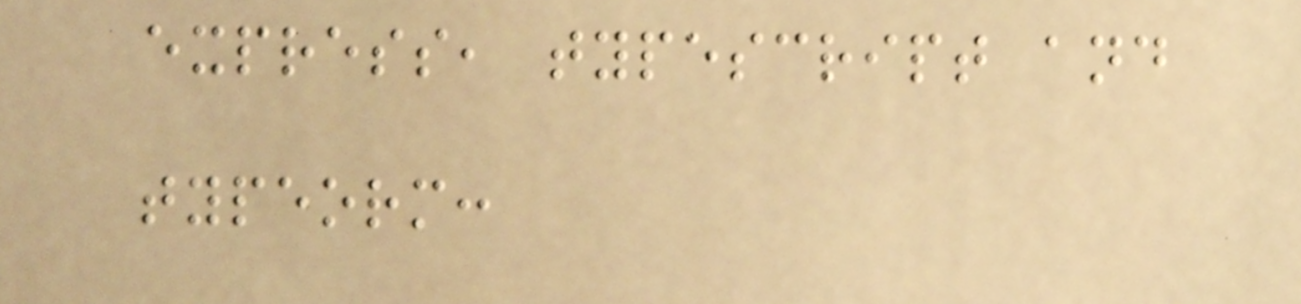express, typescript and
typeorm:
